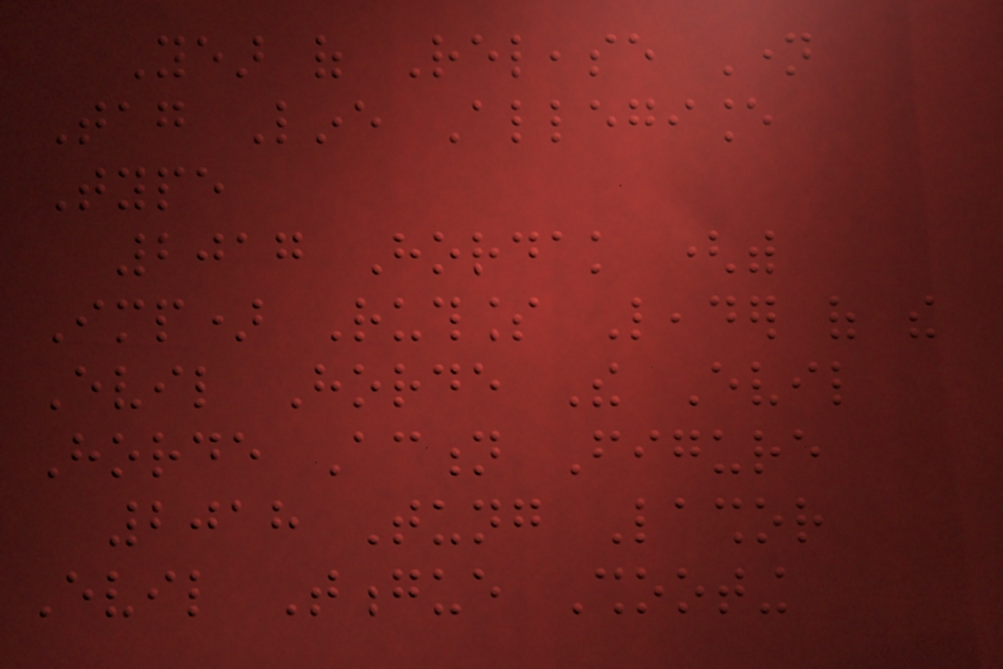Year of Release Name
Tag Line Allegiance
Type
2017 Hordak (with
Imp) Ruthless Leader of the
Evil Horde The Evil
Horde Action Figure
2018 Tung Lashor
Evil Tongue Shooting
